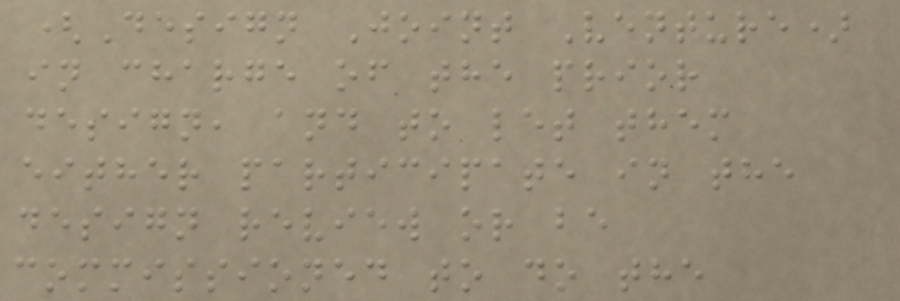(Design Joint Venture)
in charge of the prior
design, and to let them
either participate in the
design review or be
commissioned to do the
